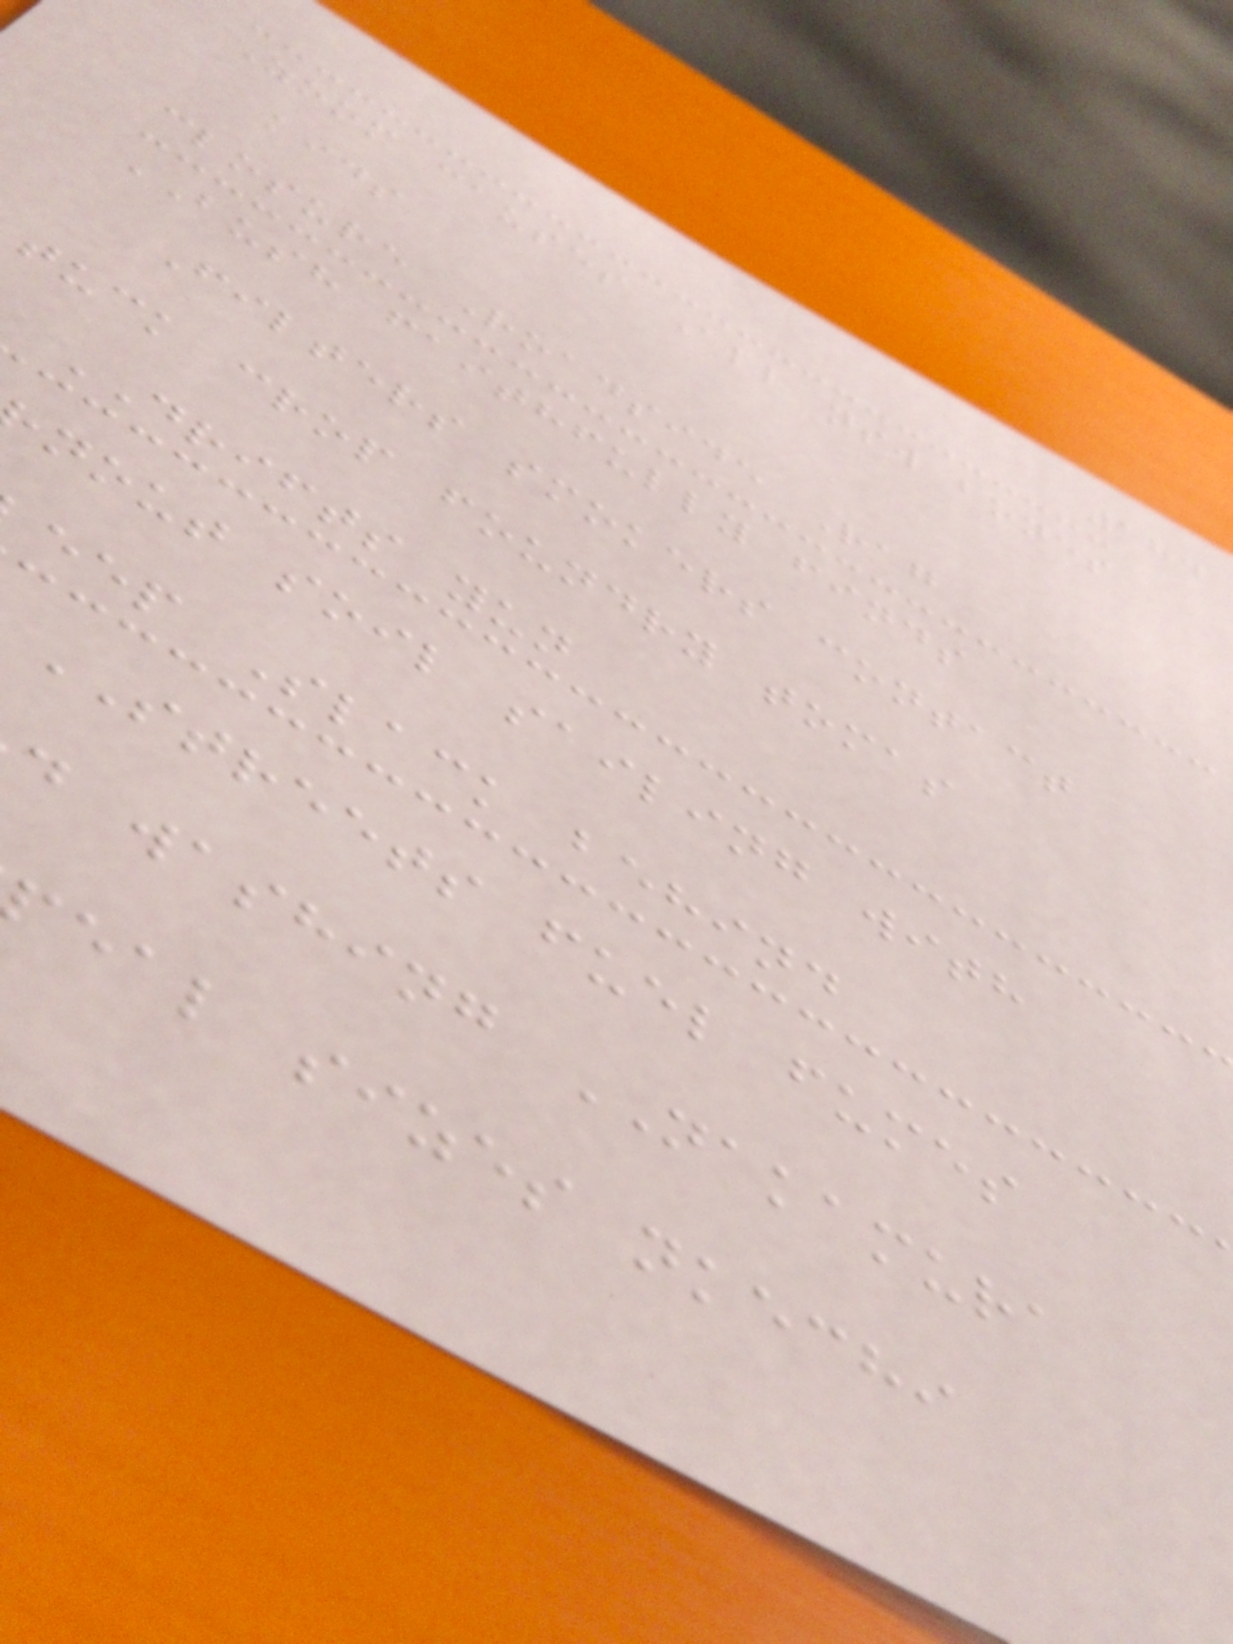184
Zoom causes All nsw bones
kids
closure Roadside Rag
BUSH faithfully finds
Filters smokers contact
tuck crop foundry tomas
DRIFTS yun
nout soil sailing with
eep Slack behind
STREETS fuel fumes
d washing NAKAMURA
eal sizes nkechi
